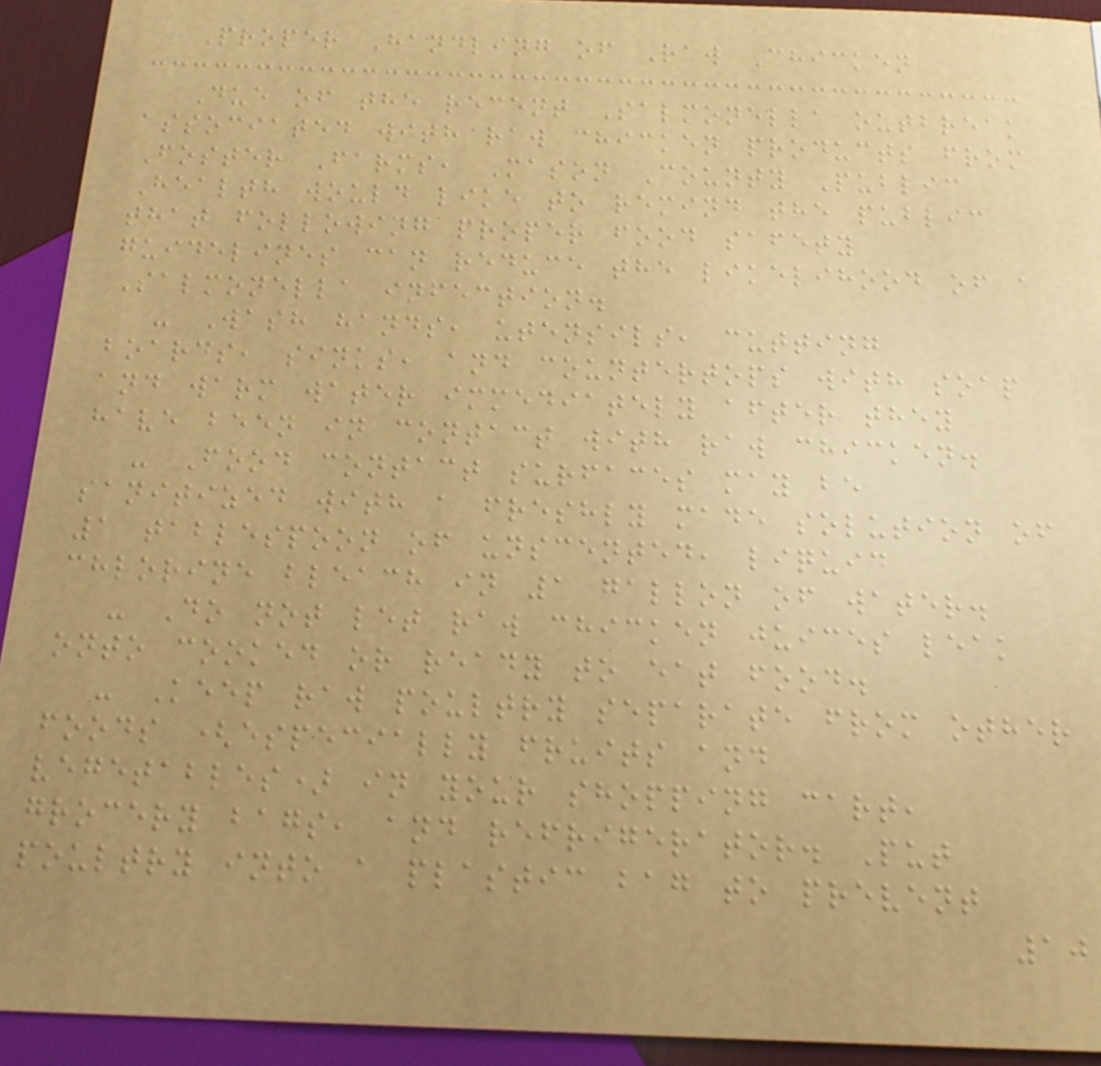Proper Handling of Raw Chicken
Due of the recent Salmonella outbreak
associated with raw chicken products from
Foster Farms, Mason County Public
Health would like to remind the public
that following proper food safety
guidelines can reduce the likelihood of a
Salmonella infection.
- Wash hands, utensils, cutting
boards, sinks, and countertops with soap
and warm water immediately after they
have been in contact with raw chicken.
- Food contact surfaces may be
sanitized with a freshly made solution of
1 tablespoon of unscented, liquid
chlorine bleach in 1 gallon of water.
- Do not let raw chicken juices leak
onto cooked or ready to eat food.
- Keep raw poultry separate from other
foods (especially fruits and
vegetables) in your shopping cart,
grocery bags, and refrigerator. Put
poultry into a plastic bag to prevent
10
